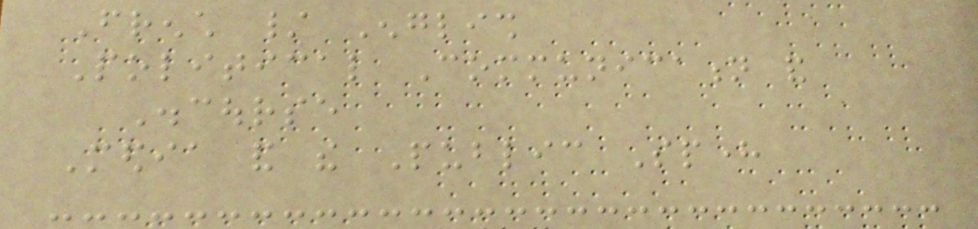French / English
Political Communication and
Discourse
Media and the Public Sphere
